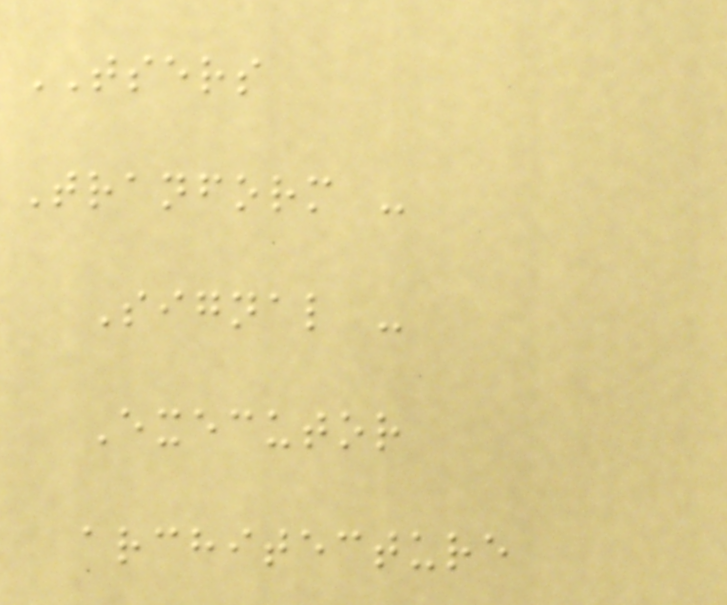TSERS
Tranform -
Signal -
Executor
architecture
